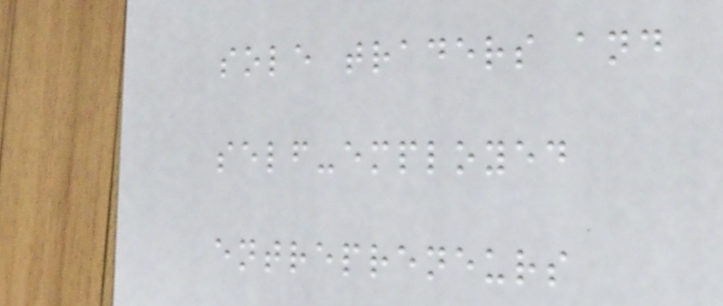sole traders and
self-employed
entrepreneurs
